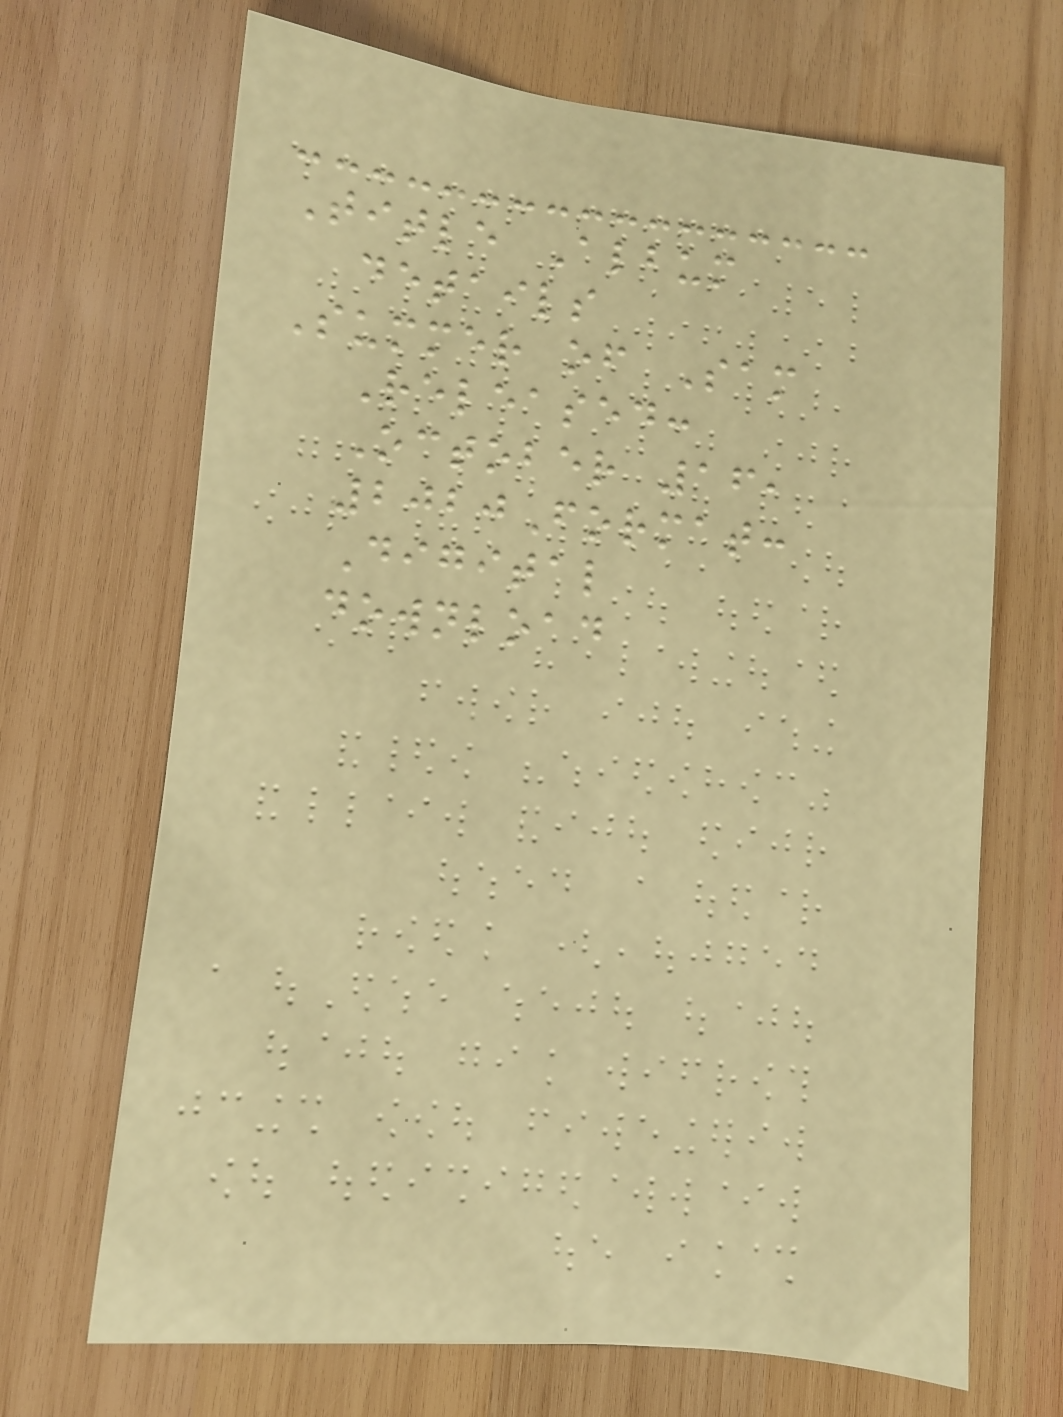Title Album
details
Summer of Sam
Released:
October 16,
2020Format:
Digital
download
